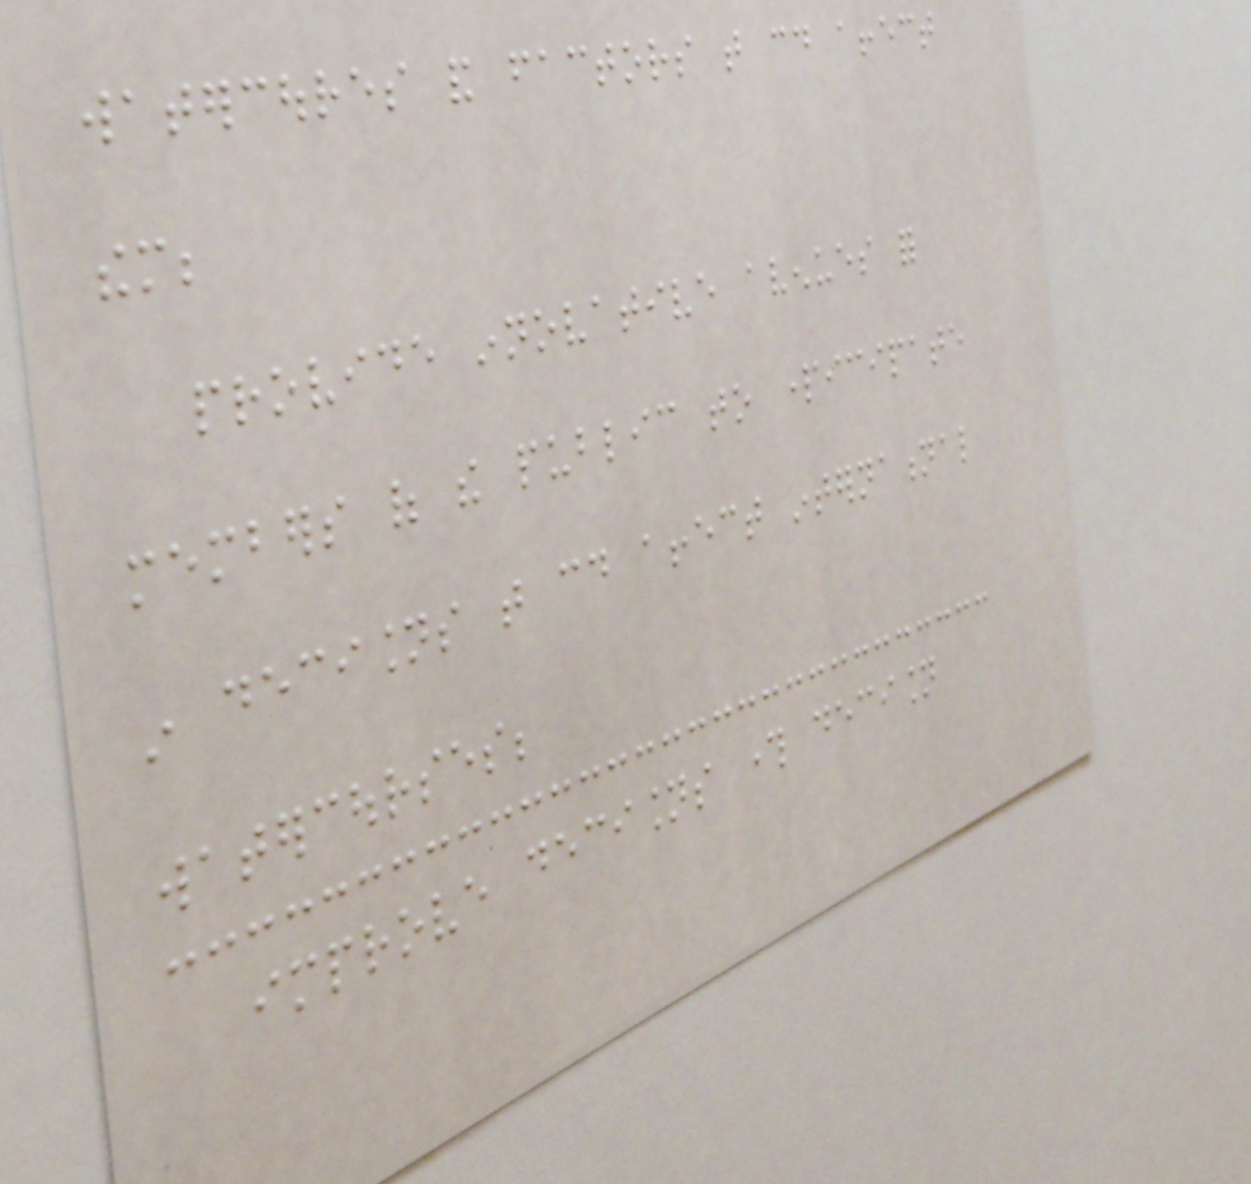watercoures and factors that could affect
them;
provide innovative avenues for
members of the public to participate
in decisions that could affect international
watercourses;
improve decisions through decision
